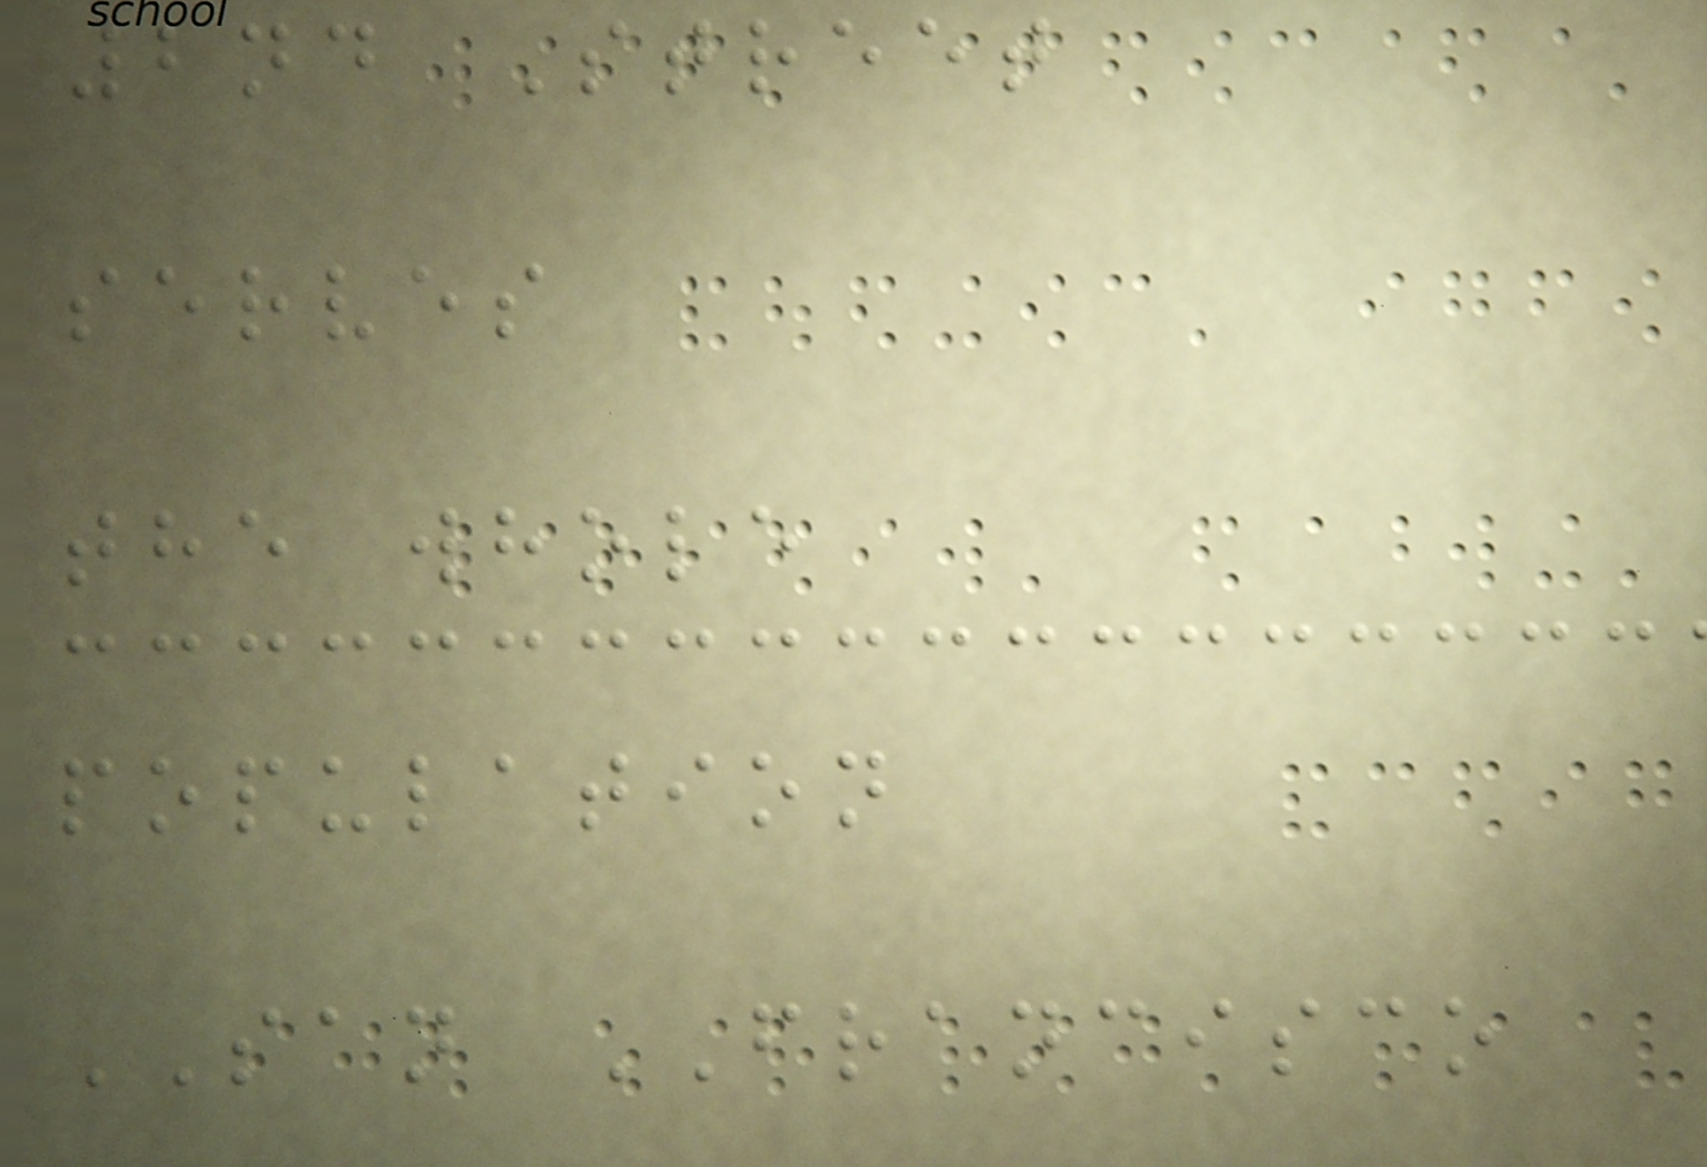2nd Street
serves
the whole
population
SAN FRANCISCO
